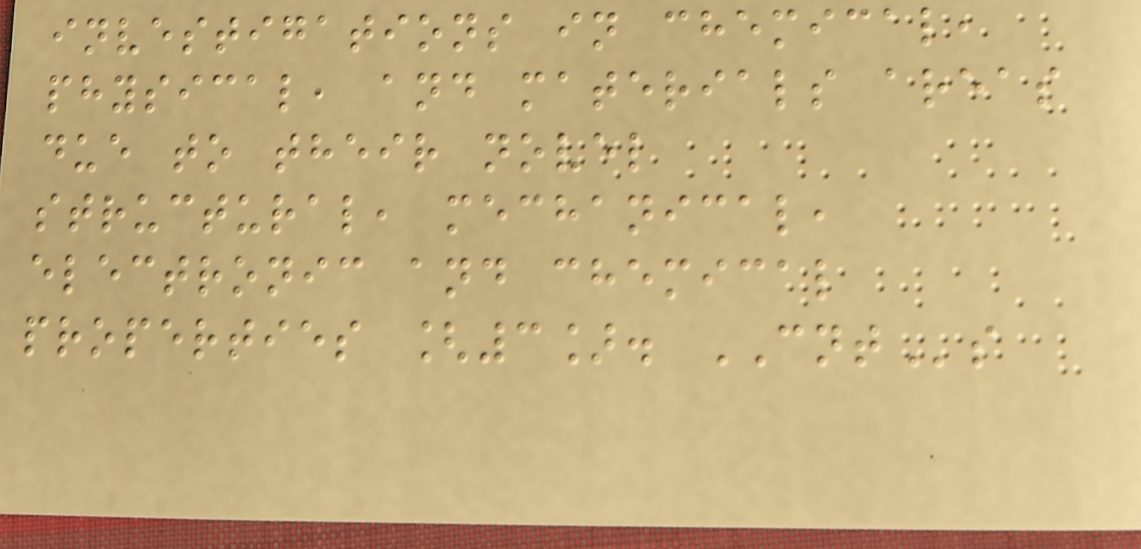investigations in chemical,
physical, and materials areas
due to their novel
structural, mechanical,
electronic and chemical
properties [3]. CNTs
